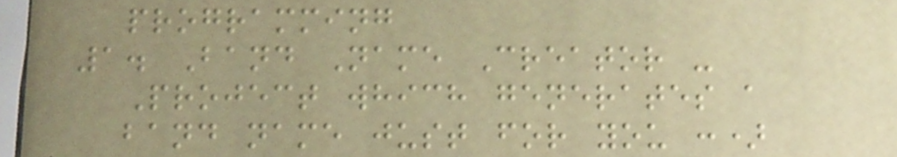programming
1. Band Name Creator -
Project which generates a
band name just for you :)
